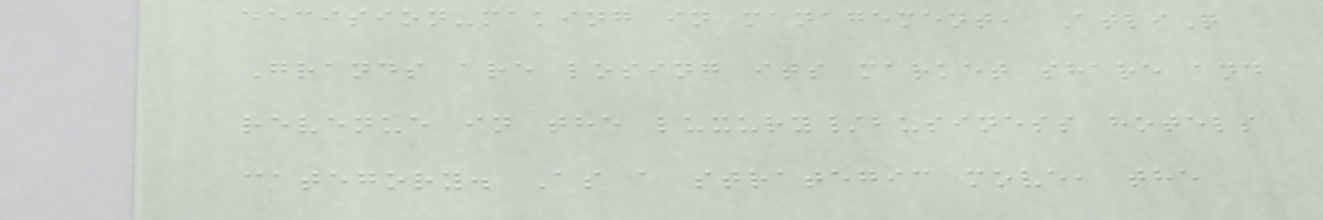decision-making in management, AtliQ
Grands are losing its market share and
revenue in the luxury/business hotels
category. As a strategic move, the
